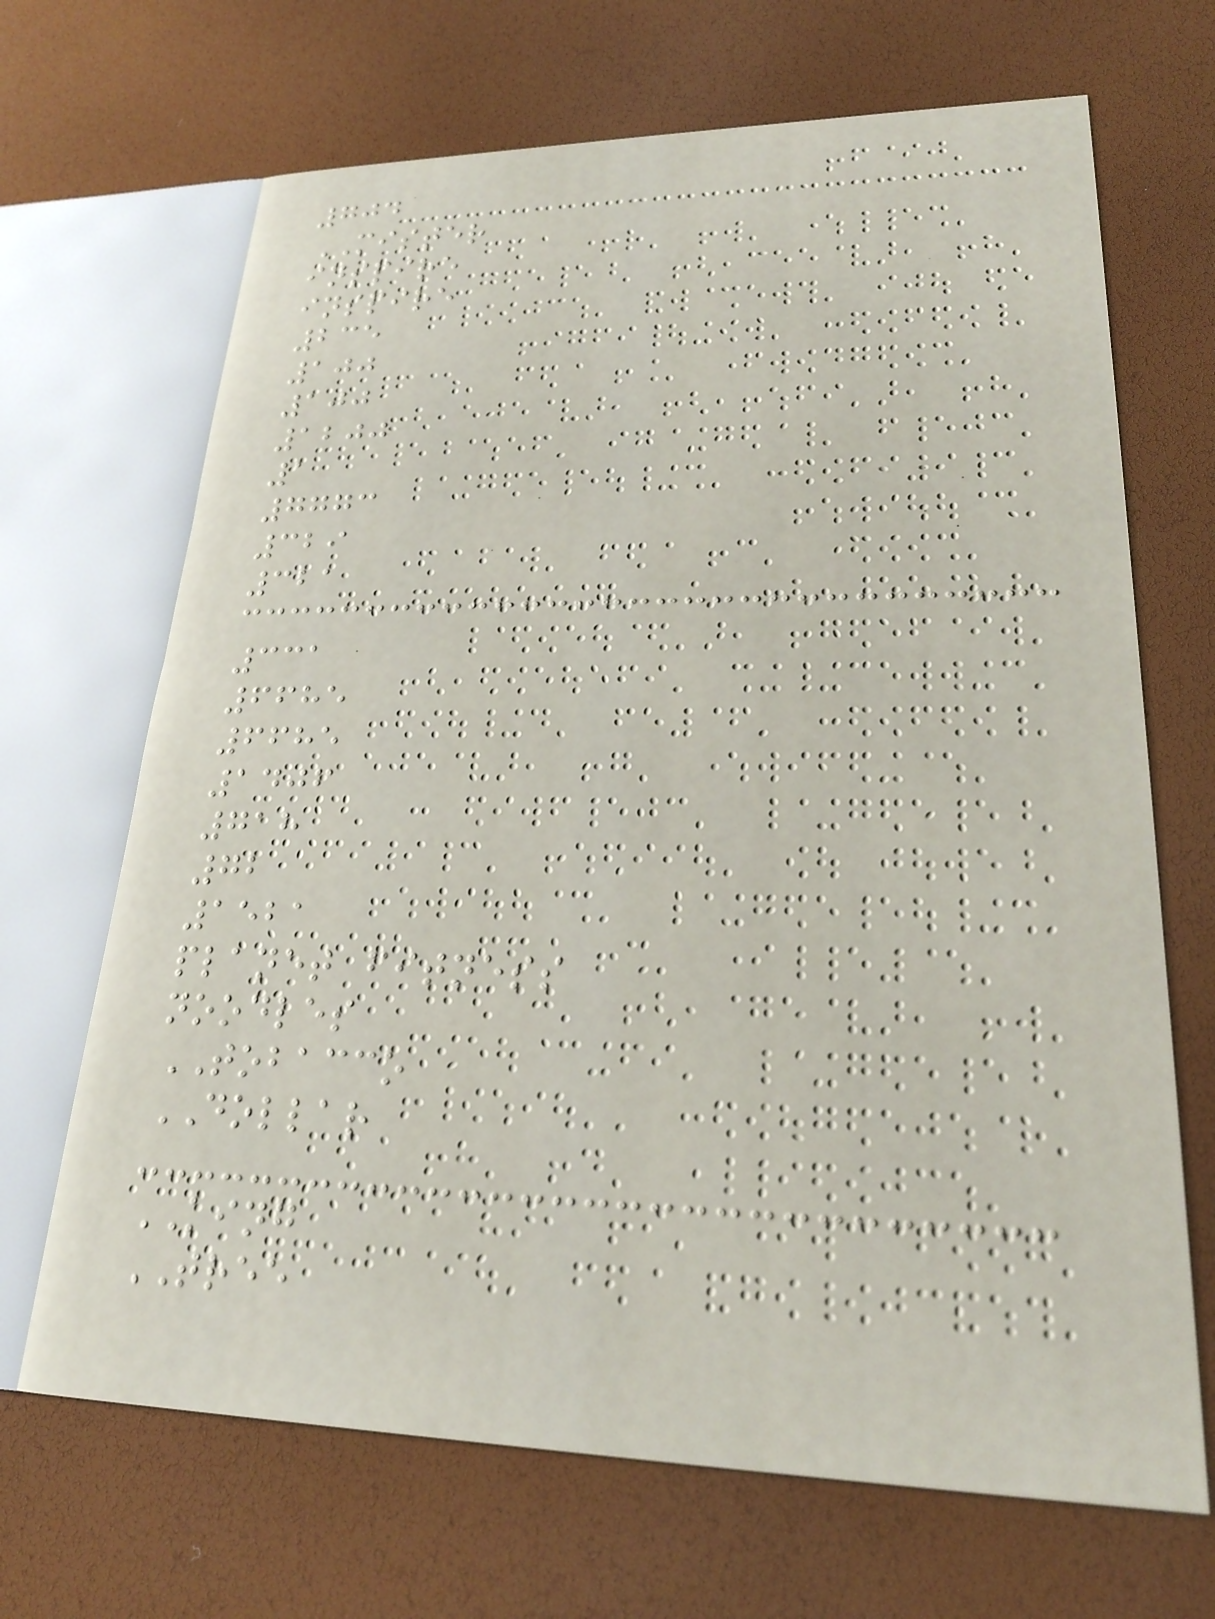704
MISTER
inspire
inspire
235
100
100
1200
1
7773
329
321
331
6685
6685
1406
718
72
1521
planet fitness
noodles
TOBACCO
DOLLAR
KING
TREE
